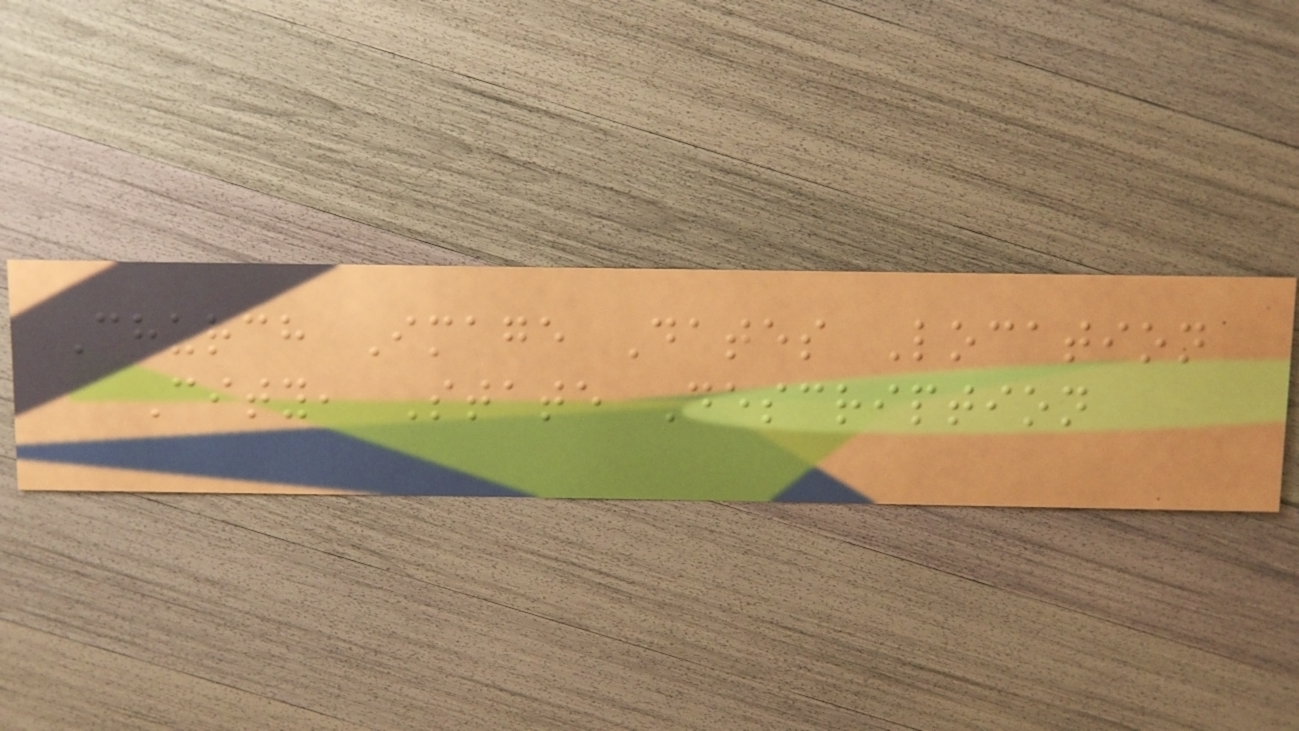Church Image Dates Location
City, State Description
